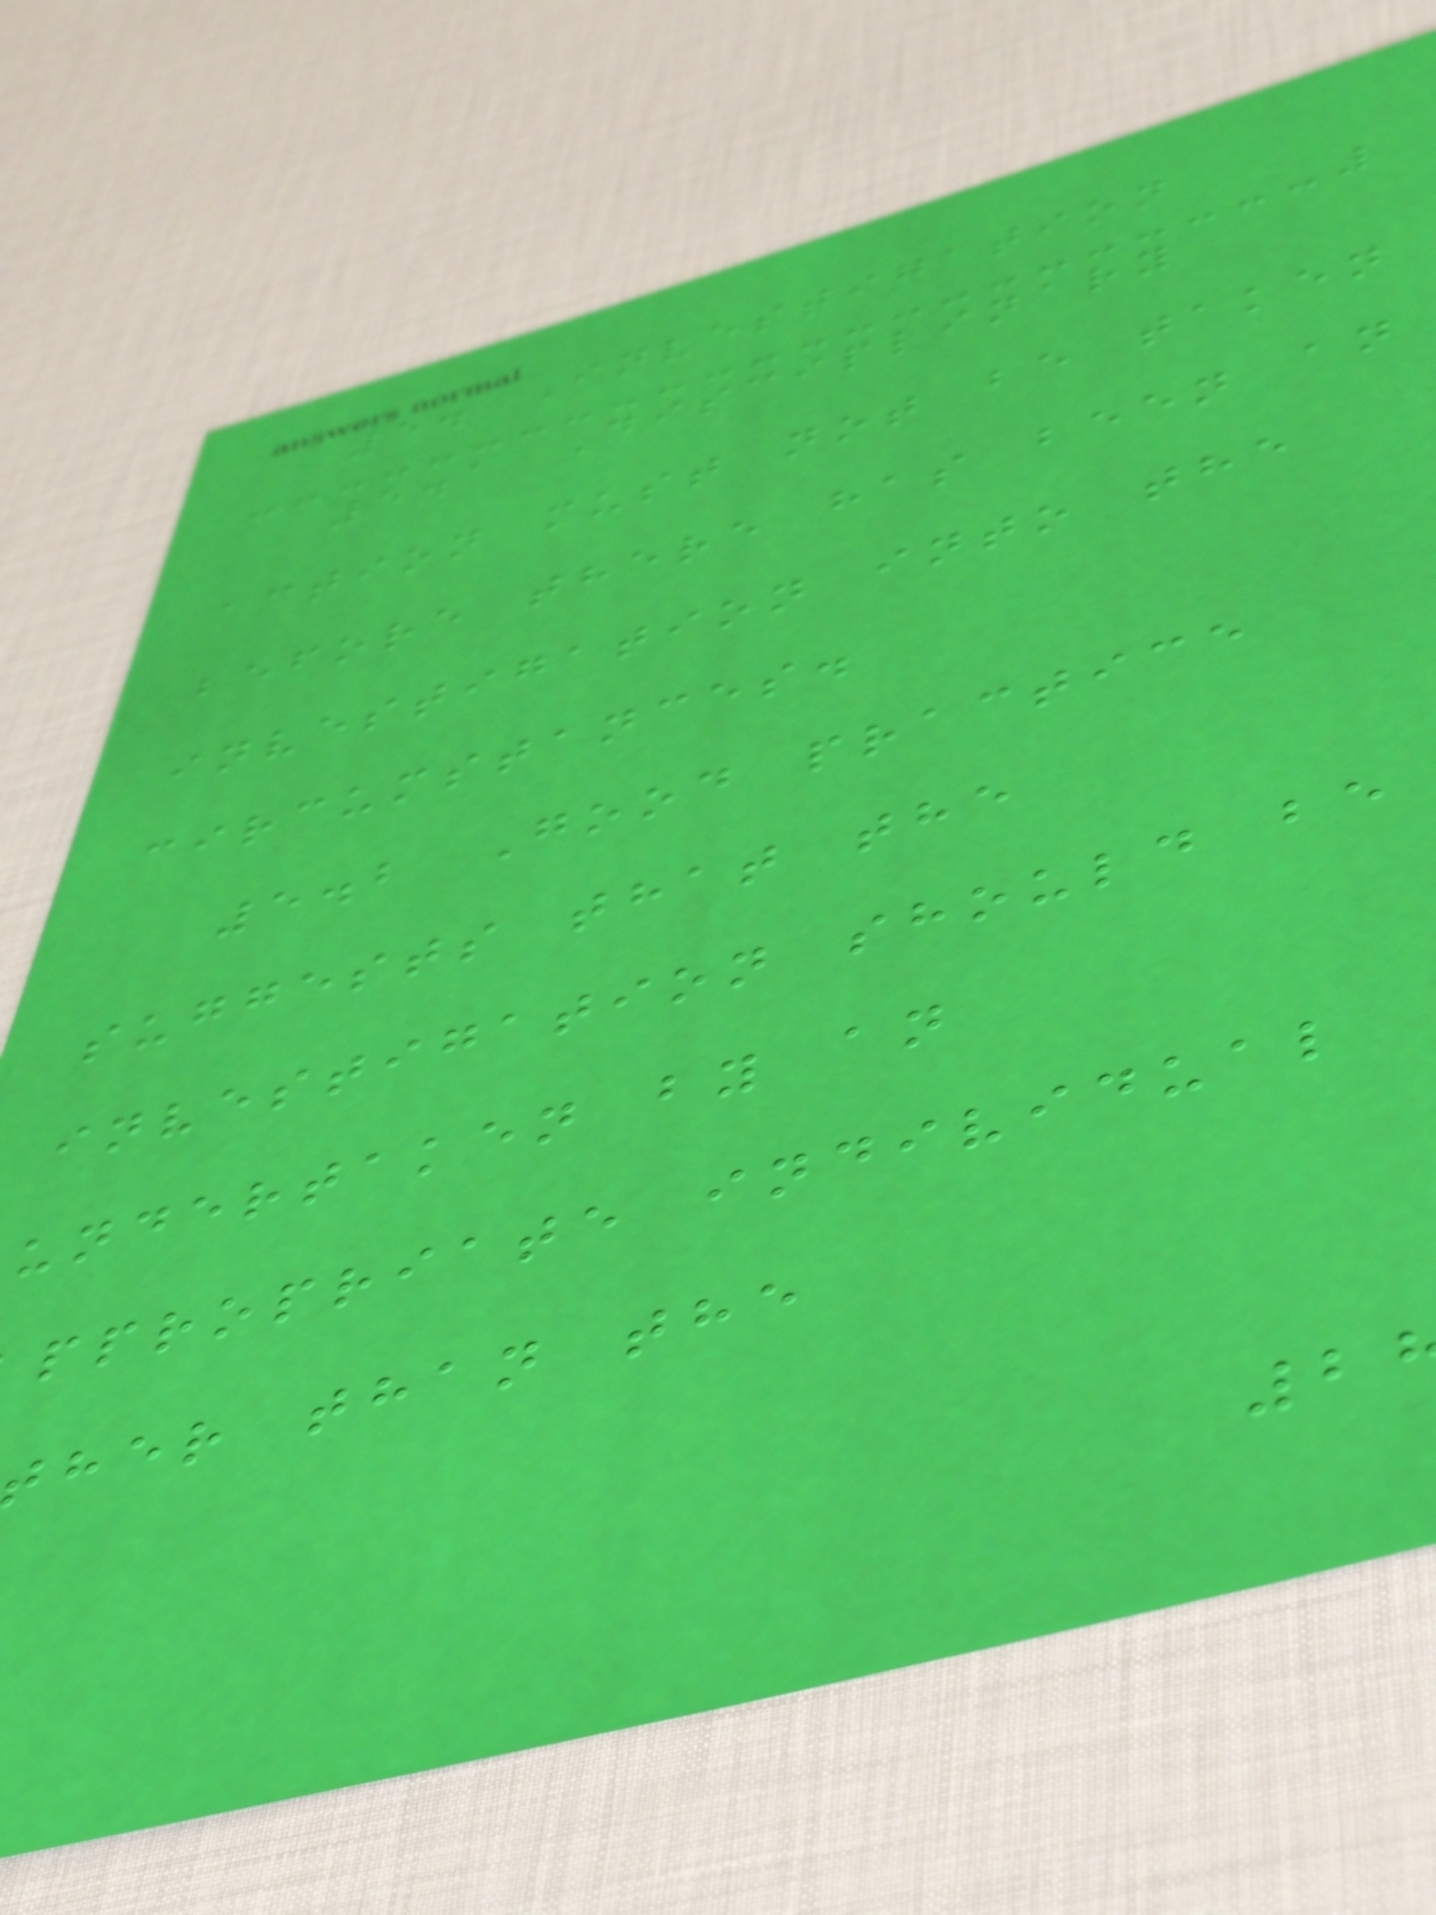5. Investigation
5.1 Disciplinary
action must not be taken
before there has been an
investigation into the
circumstances.
5.2 Good practice
suggests that the
investigation should be
undertaken by an
ppropriate individual
her than the
